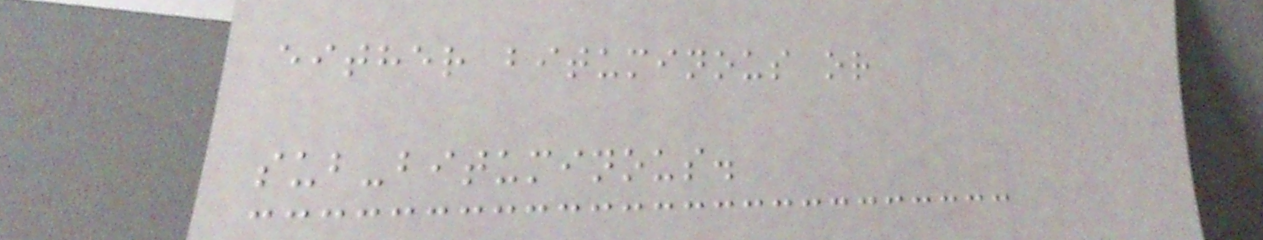either bituminous or
sub-bituminous.
